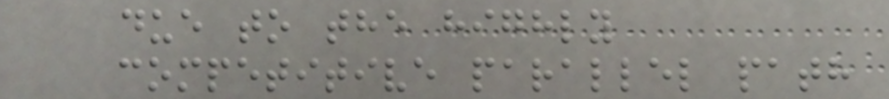due to the highly
competitive parallel path
